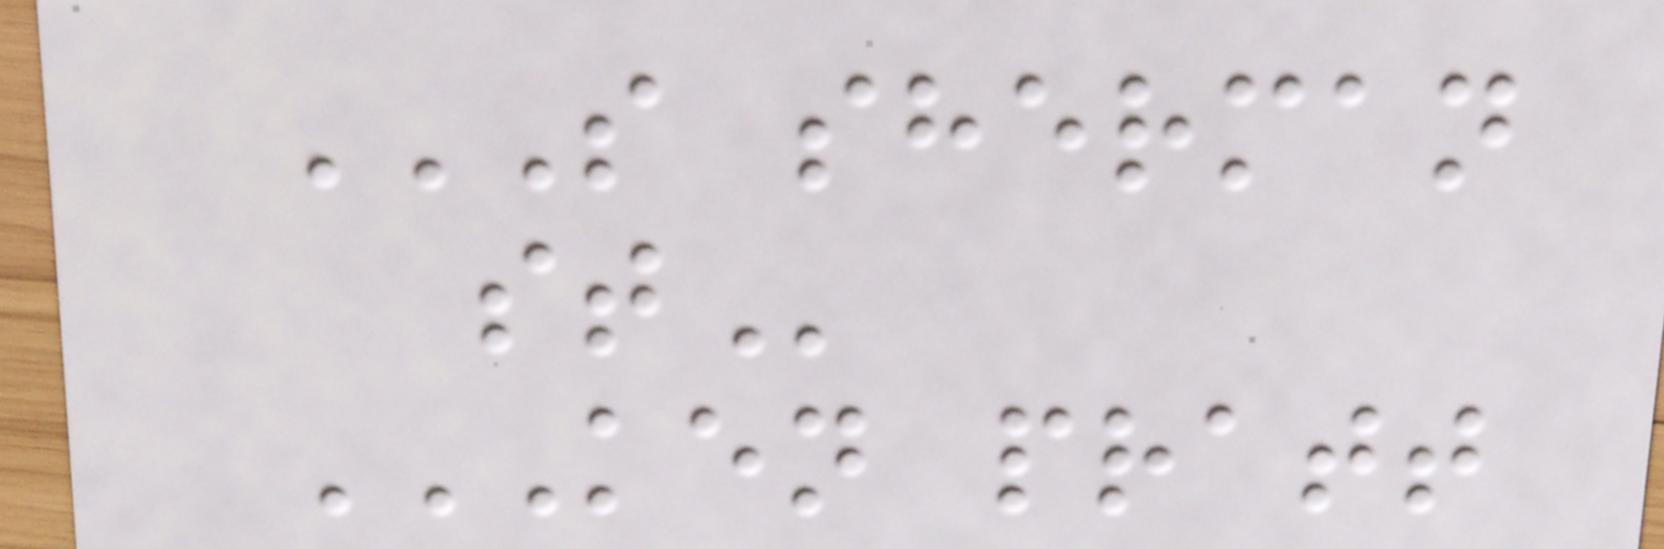S SHERMAN
ST
KEN PRATT
